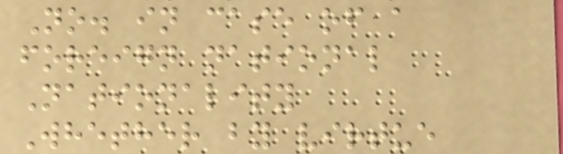No. in case of a
foreign national
Nationality
Whether by virtue
